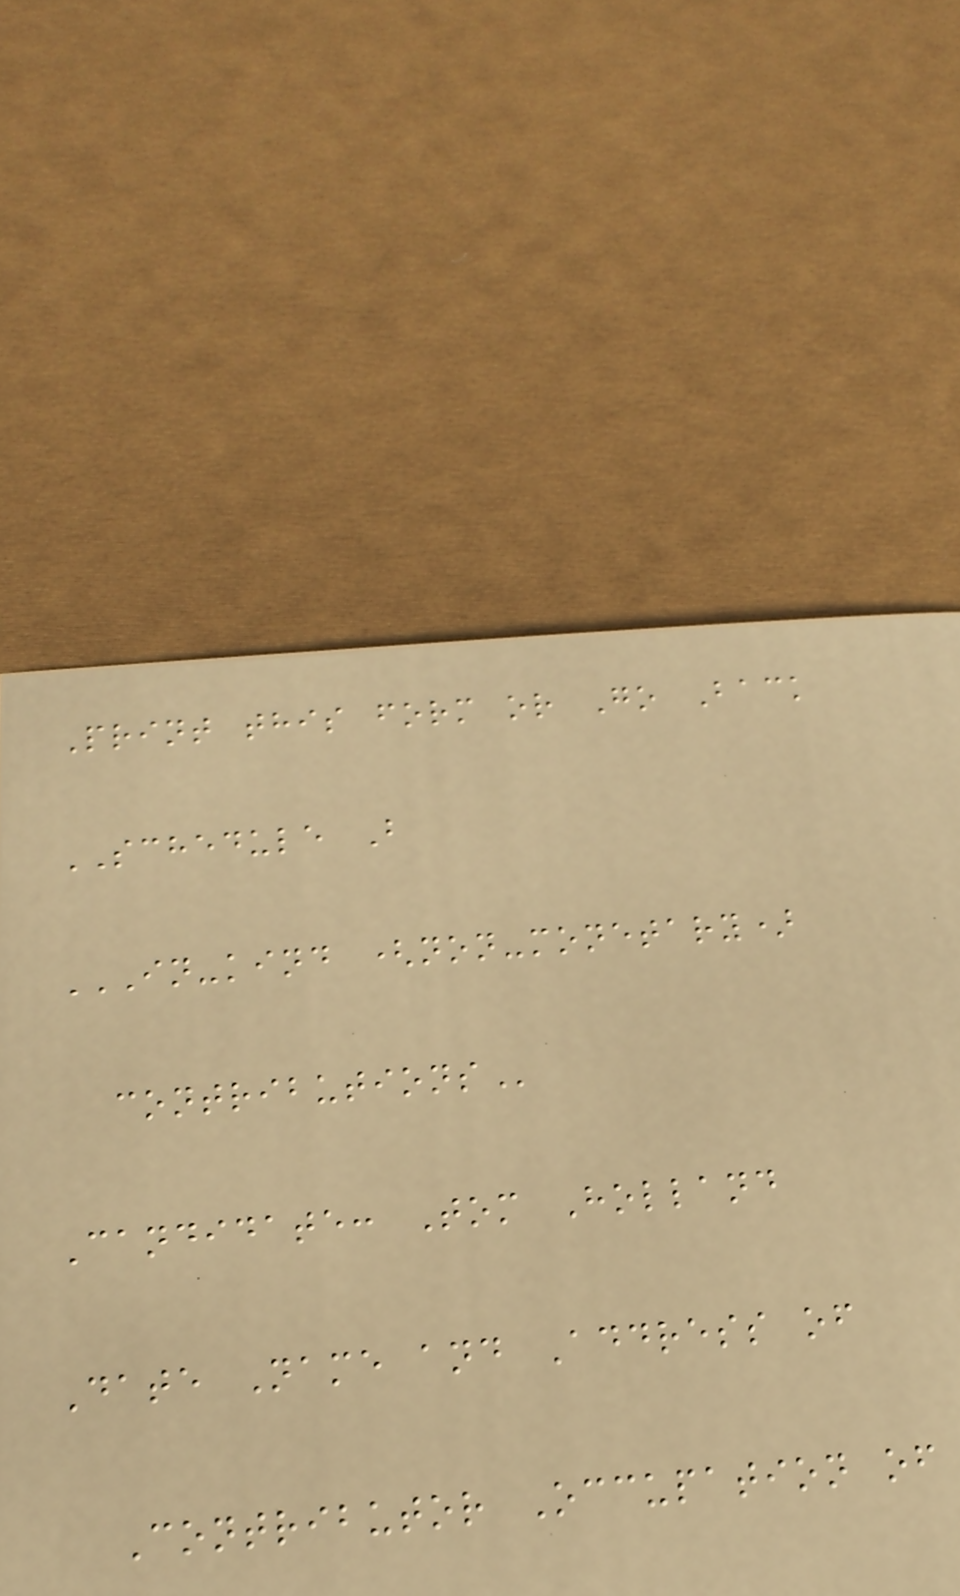Print this form or Go Back
SCHEDULE B
IN-KIND (NON-MONETARY)
CONTRIBUTIONS
Candidate: Tom Holland
Date Name and Address of
Contributor Occupation of
